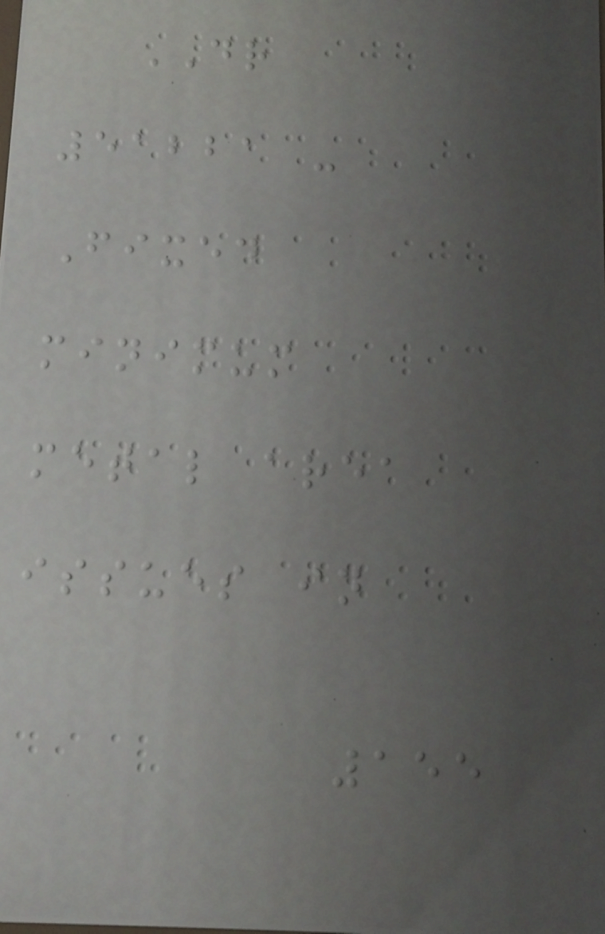DR
51221 -
Fixed
minimum
metal area
issues in
155
